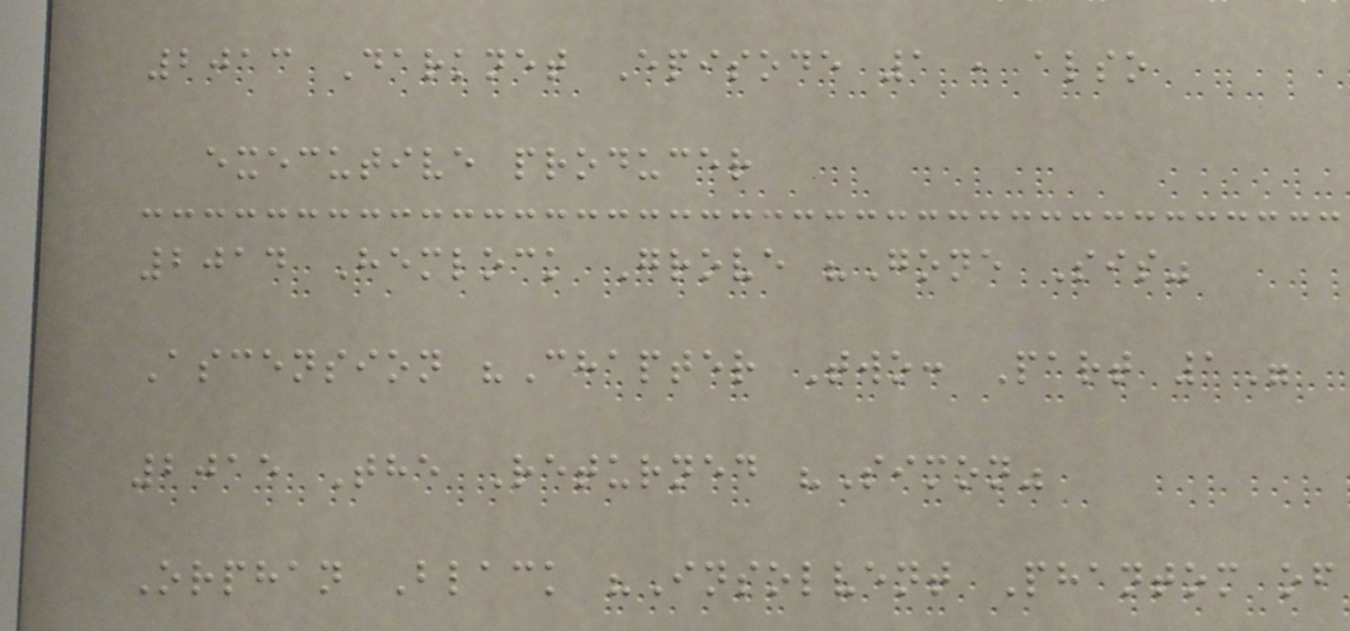2013 Darknet Episode 1 , also
executive producer
2014 Hemlock Grove "Gone Sis"
Ascension "Chapter Two: Part 1"
2015 The Returned "Simon"
Orphan Black "Insolvent Phantom of
